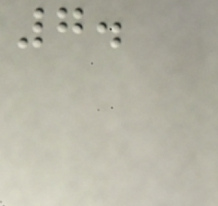7.
